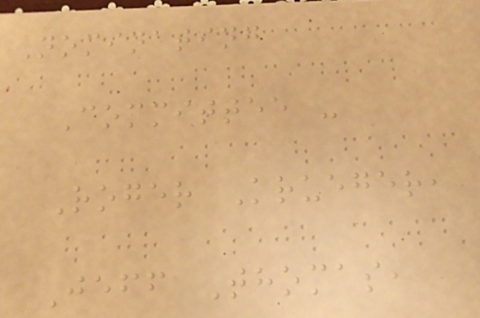Nominating
Committee -
Roger Krueger,
Jeff Thomas,
